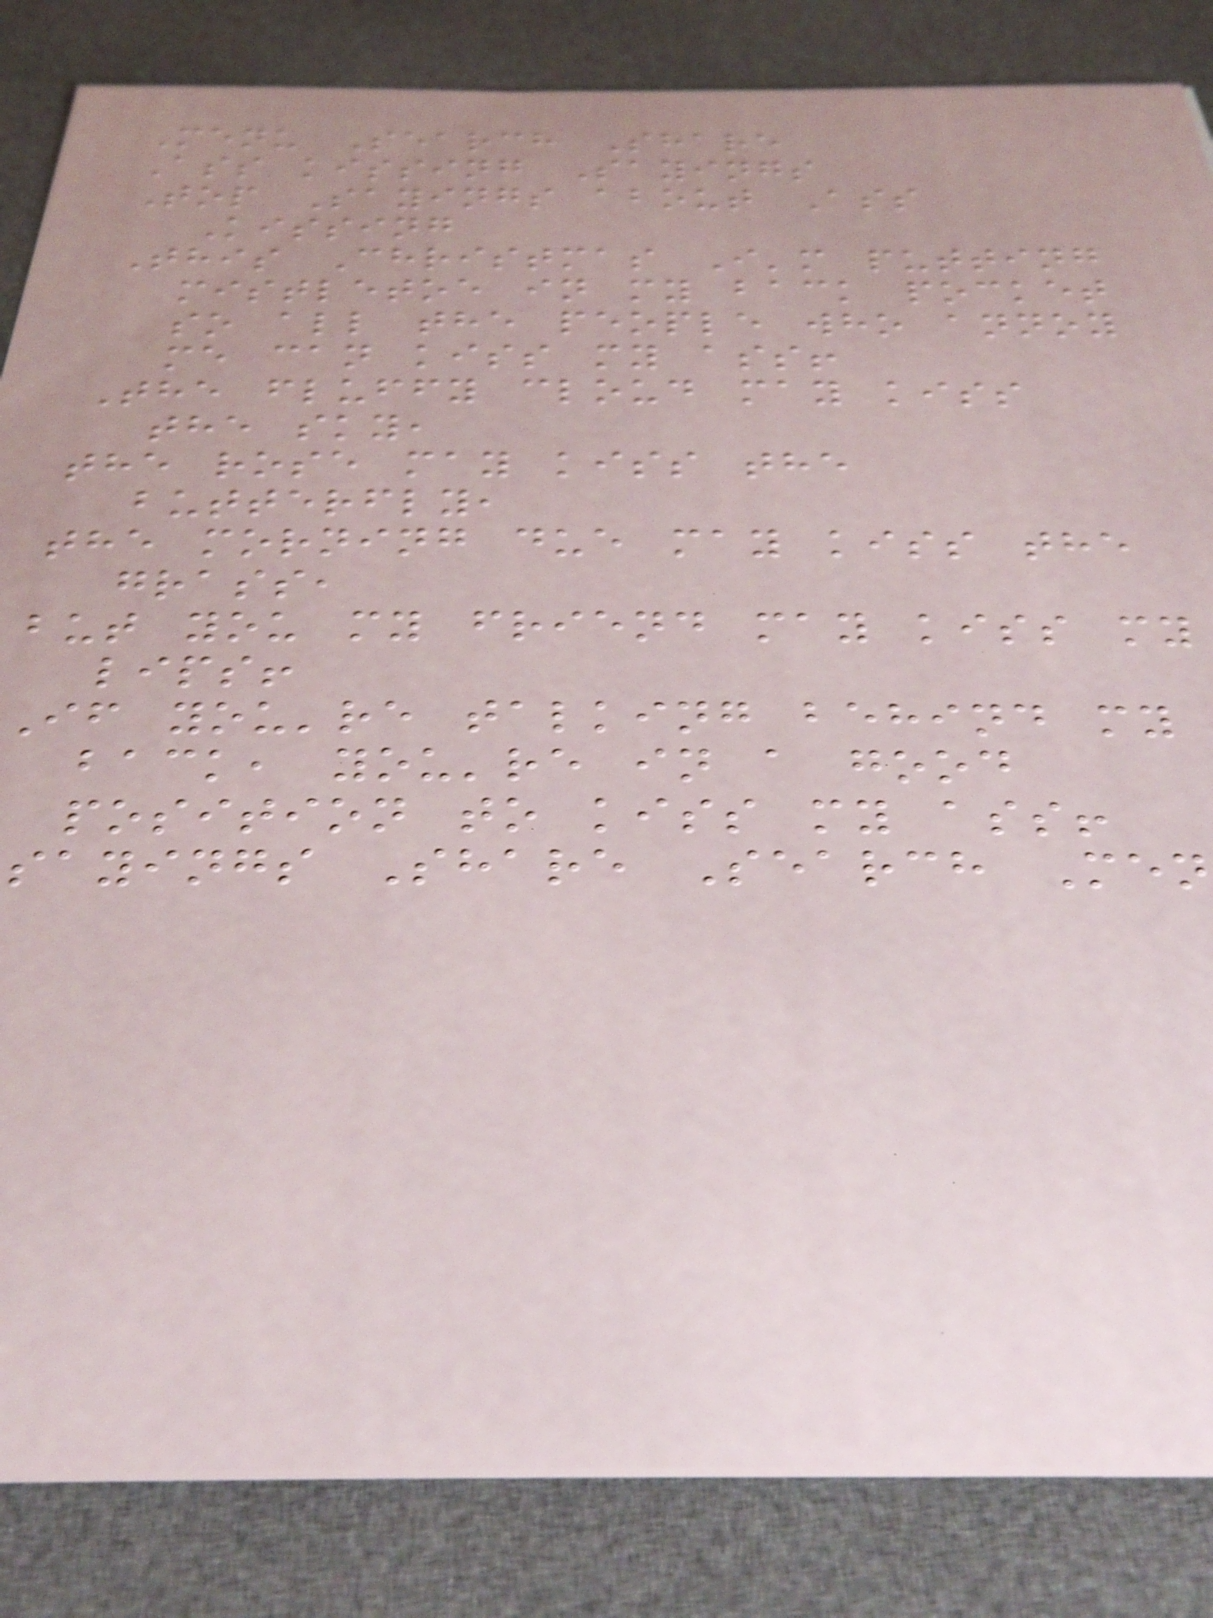Menu Search Share
Ass kissing Sayings
Top Sayings about Ass
Kissing
This Christmas I'm putting
mistletoe in my back pocket
so all the people who annoy
me can kiss my ass!
The fluffy cloud may kiss
the sky,
the rose may kiss the
butterfly,
the morning due may kiss the
grass,
but you my friend may kiss my
lips!
if you're talking behind my
back, you're in a good
position to kiss my ass!
sayings Share Search Men
